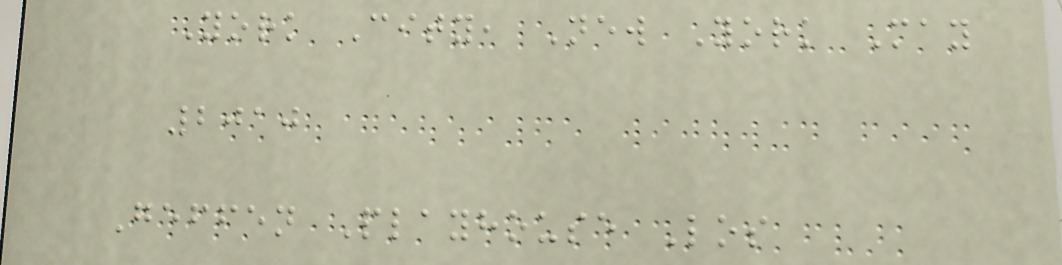York City, New York May
2010
Geffen Playhouse Los
